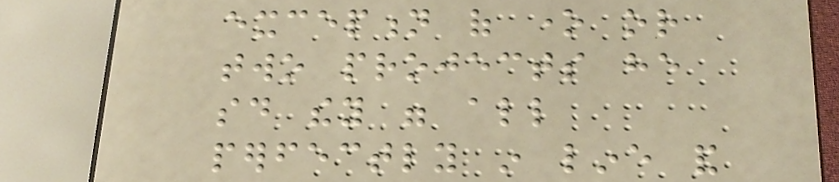exception of one or
two projects he
said they were all
perfectly in line and
